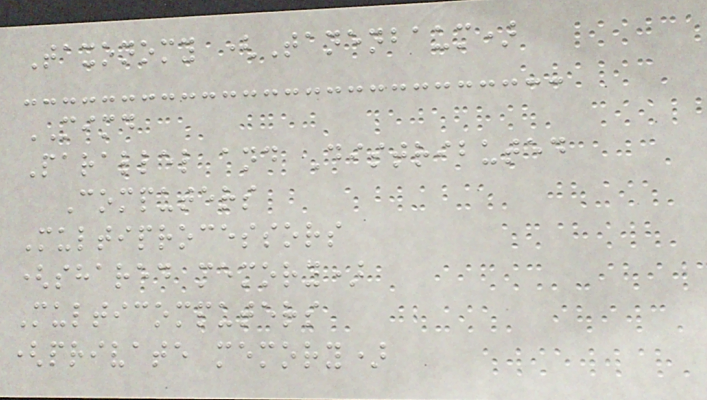Taxonomy (Tanenbaum)
MIMD
Parallel and Distributed
Computers
Multiprocessors
(shared memory)
Multicomputers
(private memory)
